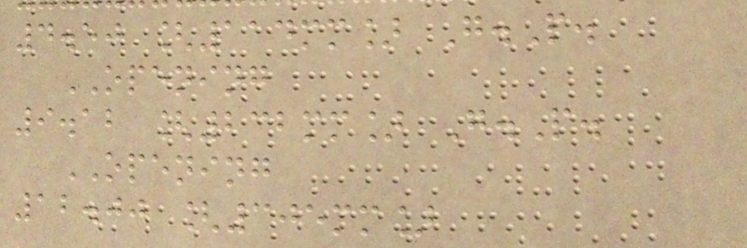4.50 [114mm] G.P.
OPENING
9.12 [232mm] G.P.
OPENING
12.00 [305mm]
